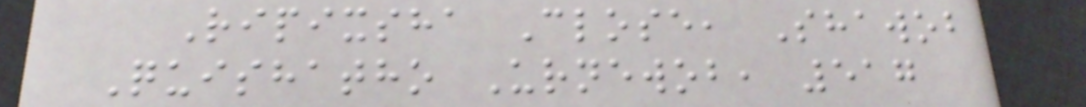Ripixsha Close, Shawob
Quishatho Urnewob, 517
